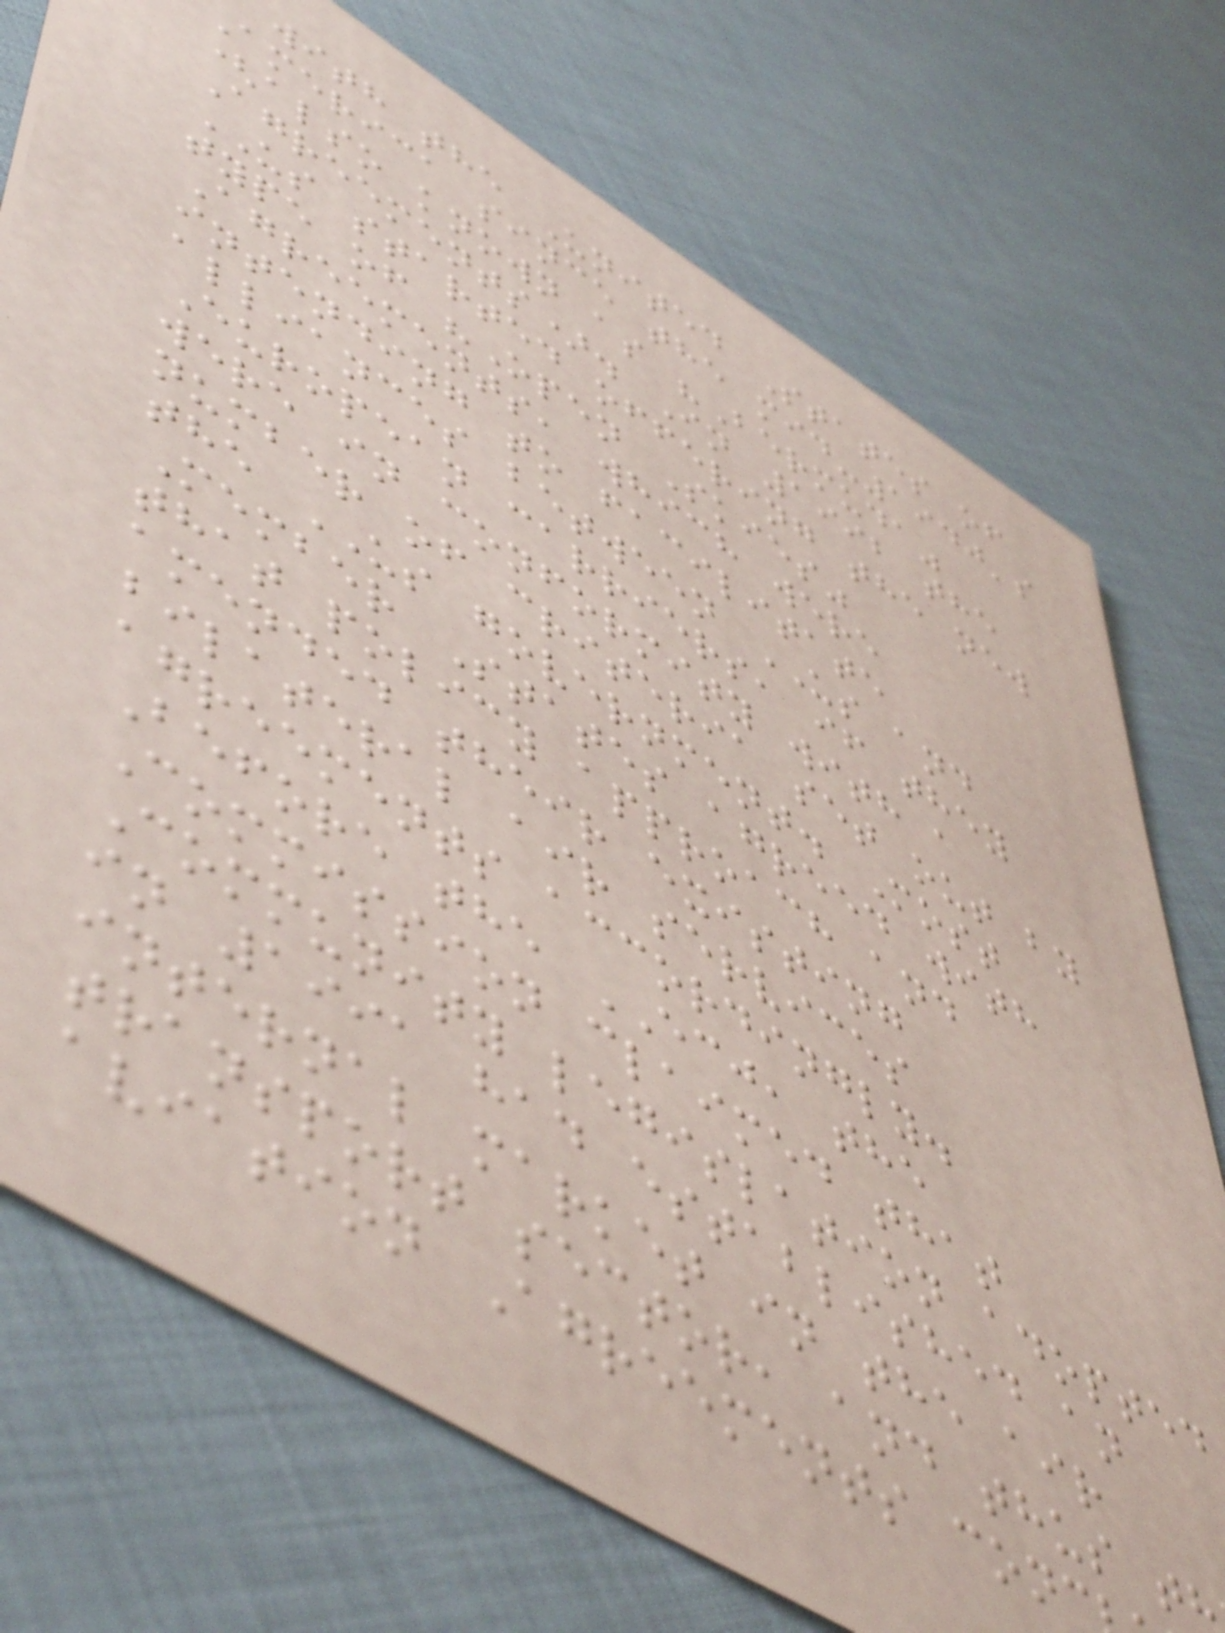with the United States of
america since the mid-1940's
(also known as "Bermuda"
Agreements). In 1992 the
US started offering the new
type of "Open Skies"
Agreements, which were
intending to facilitate
alliances between US and
European carriers, if they
were in conformity with a
number of criteria set out by
the US government. Most
Member States agreed with
that policy approach and
amended their existing
bilateral air services
agreements accordingly.
Before the ECJ, the
Commission claimed that
Community legislation adopted
in 1991 had established an
internal market in the air
transport sector, and thus t
aviation Agreements conc
